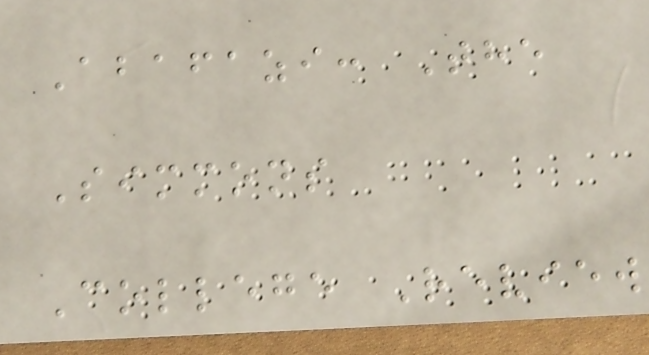Abafazi: The
Simmons
College Review
